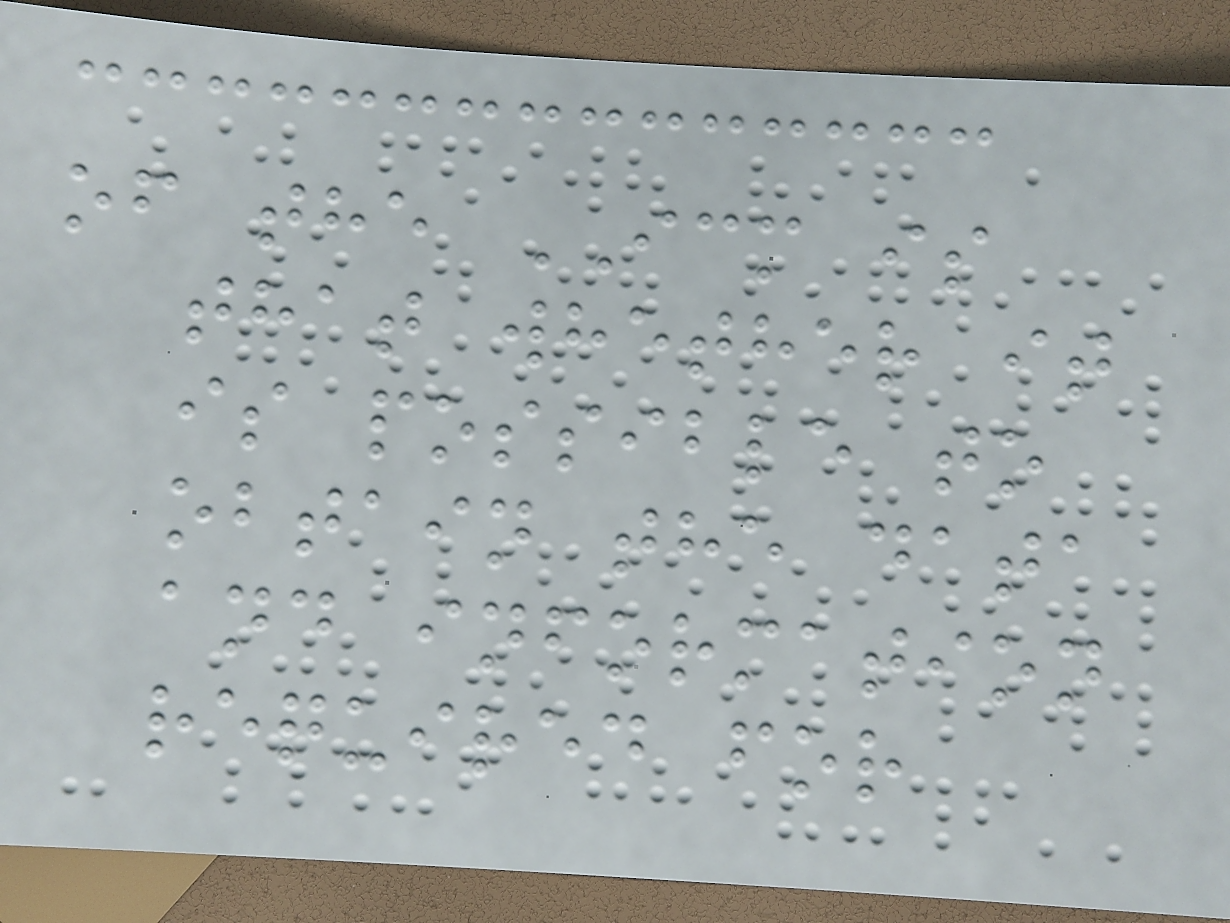of the ICM is
that whether it
is possible to
obtain the data
and information
required for
